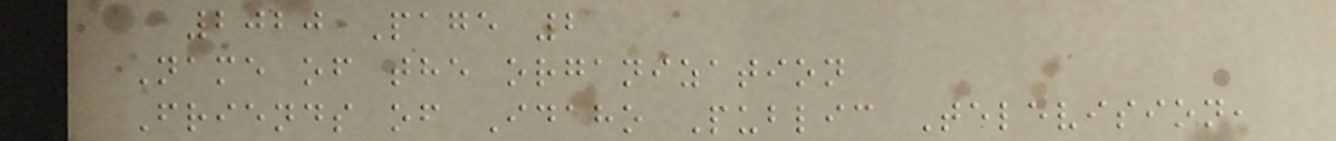2020 Page 2
Name of the organization
Friends of Idaho Public Television,
